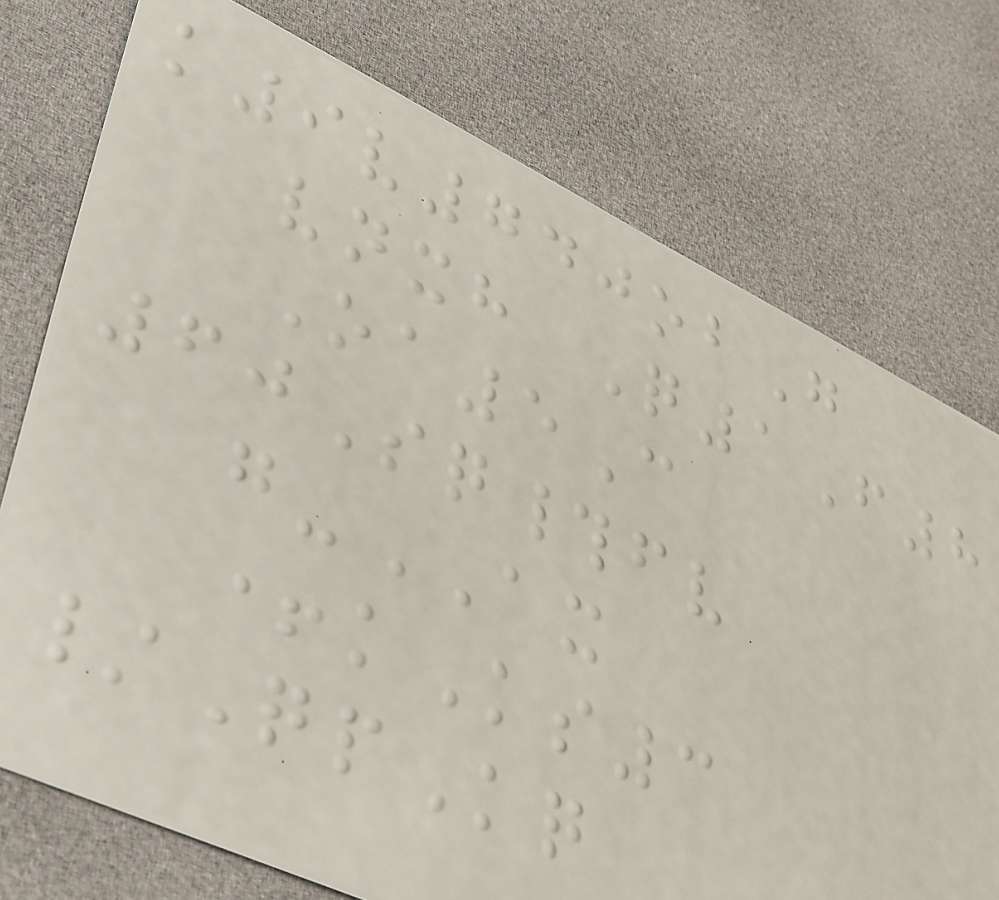k9v740obG
vnxh Q1F8
Oa5C
60Sq#fv
g-AX
+kKs3
/QpKq
